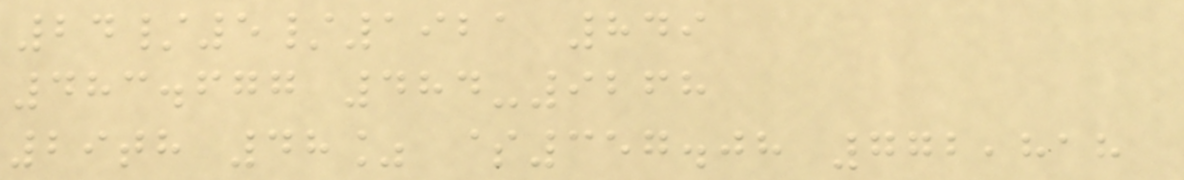24/5/1921 849
483.677 484-9268
29th 48% $357.08 772,818
